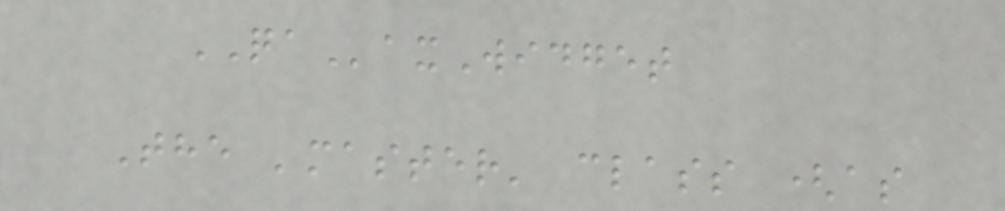QAaxWidget
The 'master' class (as
